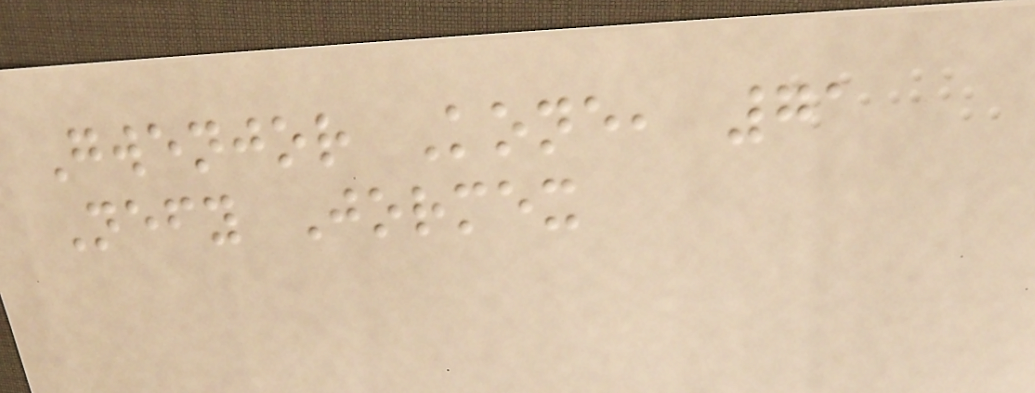Gwenjor Kone, 71
Nefy Jormex
